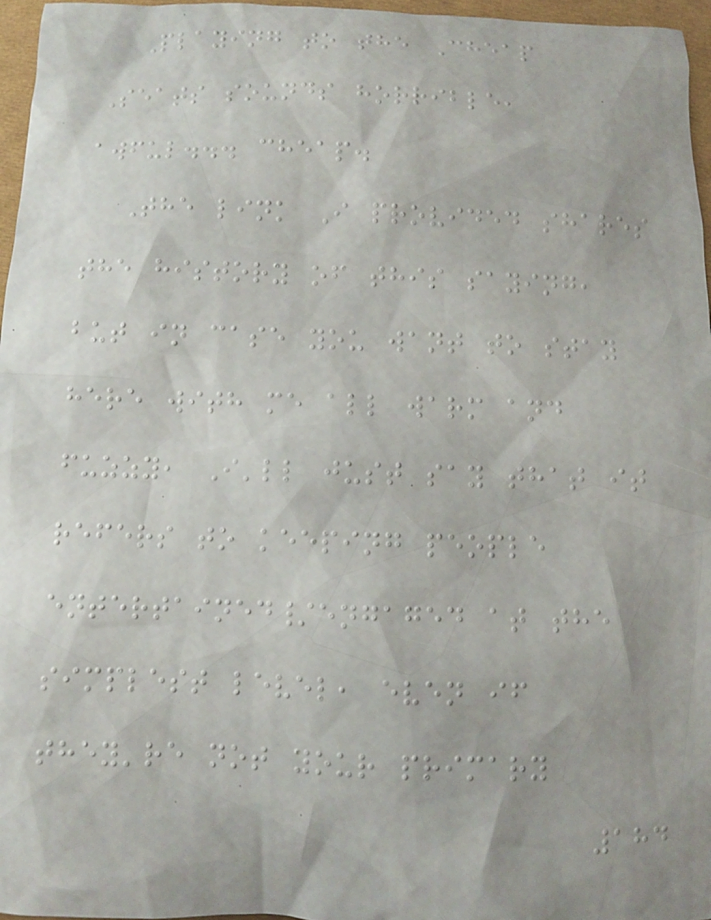Playing to the Cheap
Seats sounds horrible,
awful... cheap.
The link I provided shares
the history of this saying,
but in case you want to stay
here with me all warm and
fuzzy, I'll just say that it
refers to keeping people
entertained/engaged at the
simplest level, even if
they're not your primary
184
